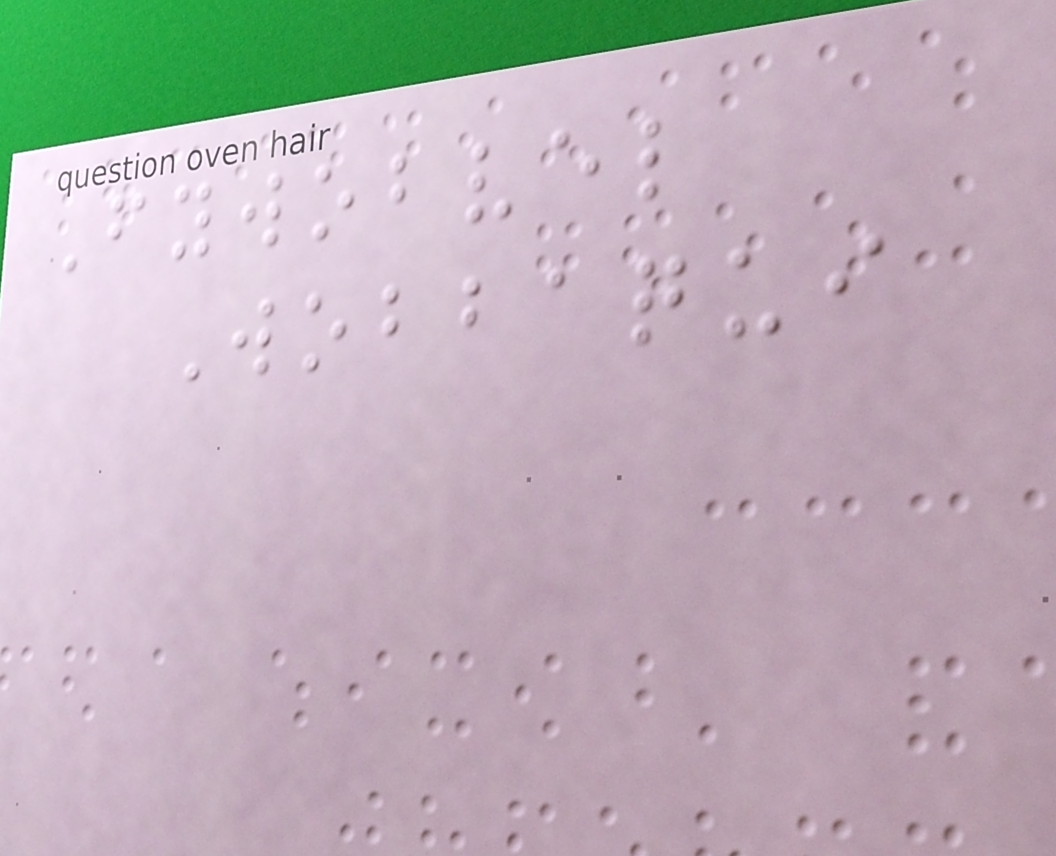Fywobvel
Wobbaqui
